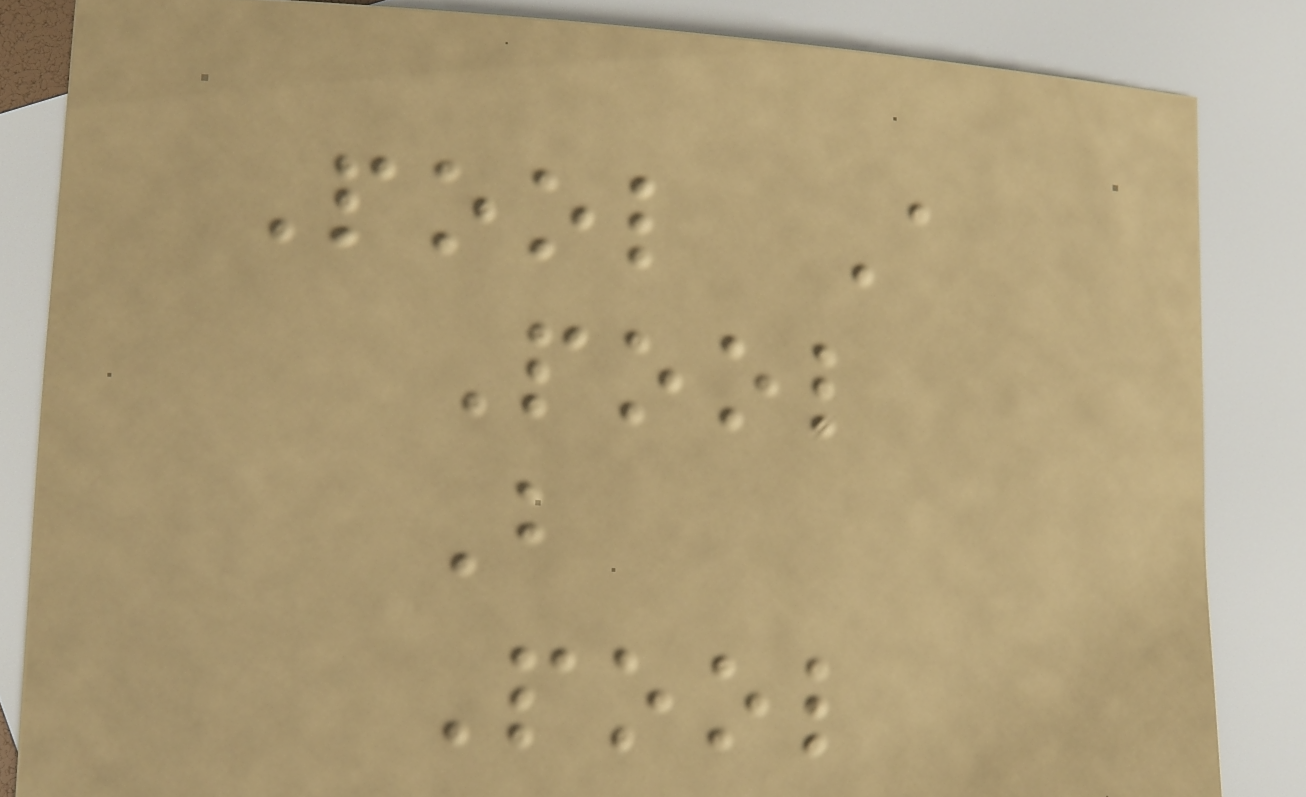Pool A
Pool
B
Pool
